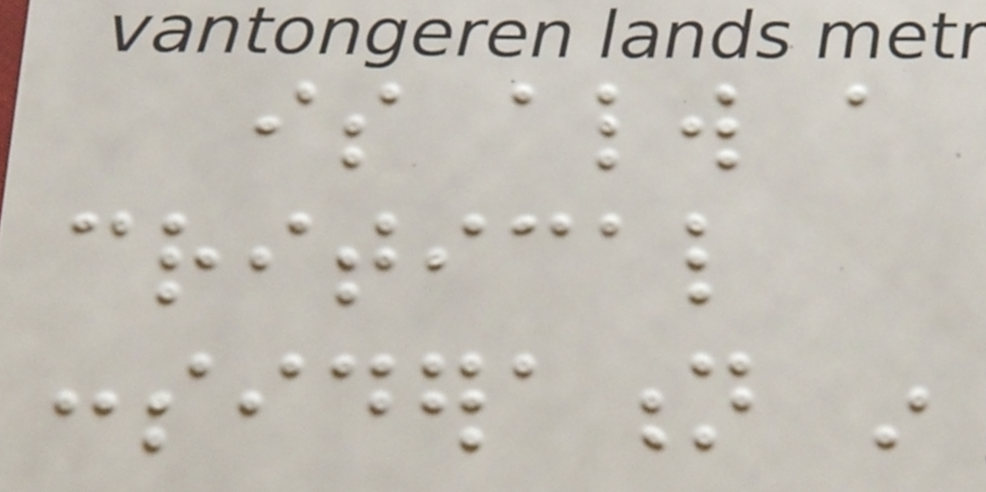is always a
critical
consideration in
